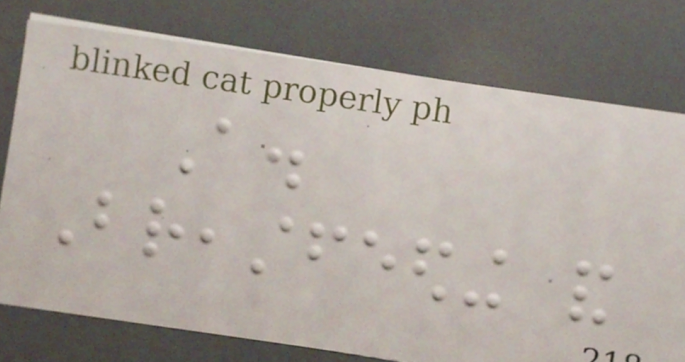A.
Breastfeeding and
